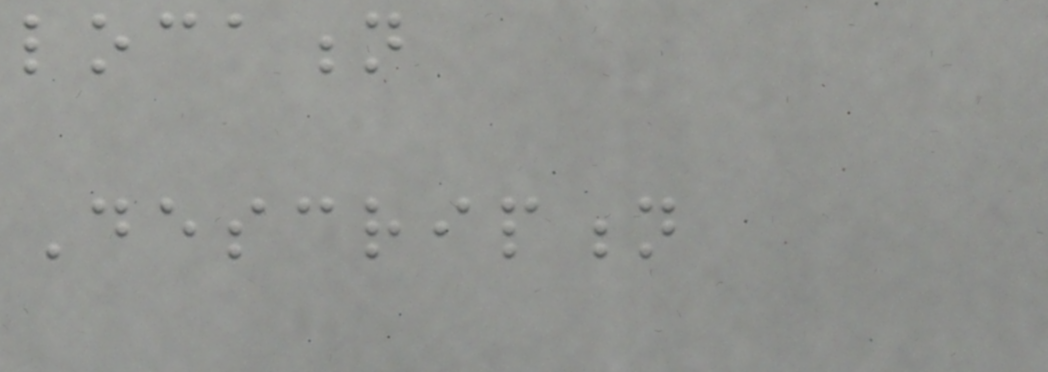location
Description
